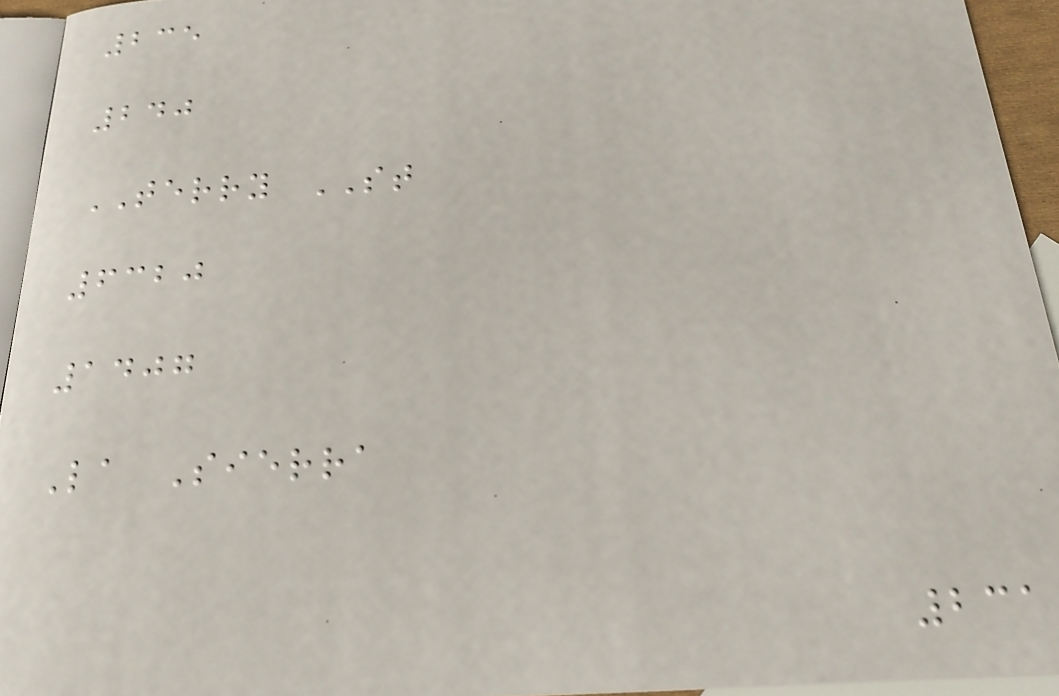235
240
TERRY ST
6320
1407
La Sierra
231
